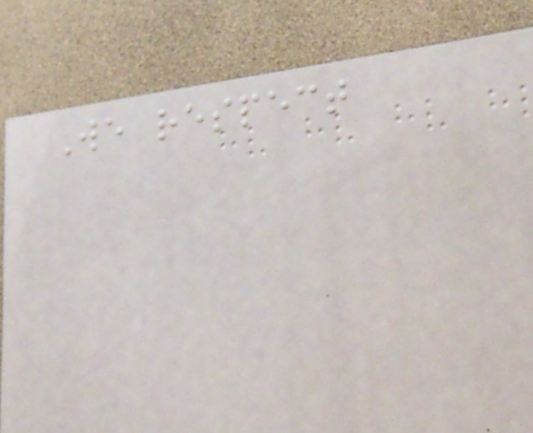We respect
